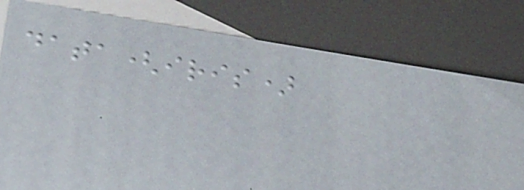data(iris)
